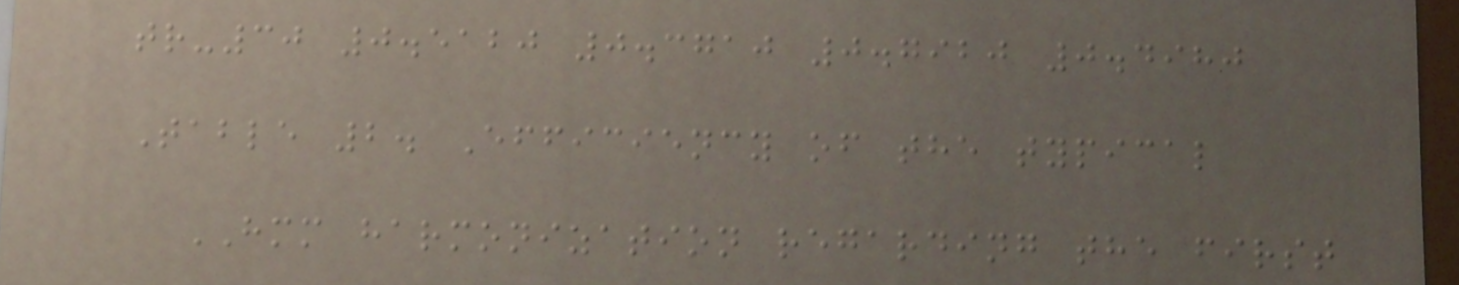tr-30 0.5120 0.3710 0.7920 0.4980
Table 2. Efficiency of the typical
HMM harmonization regarding the first
